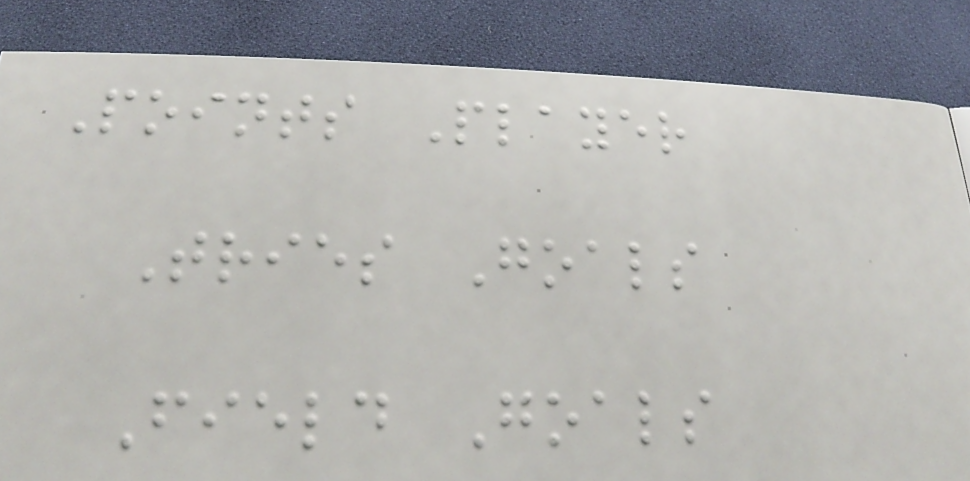Points Player
Tries Goals
Field Goals
